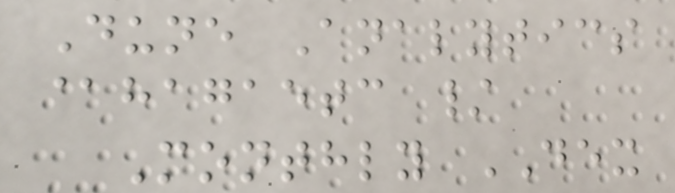Dune Analytics
@hagaetc /
Monthly DEX
